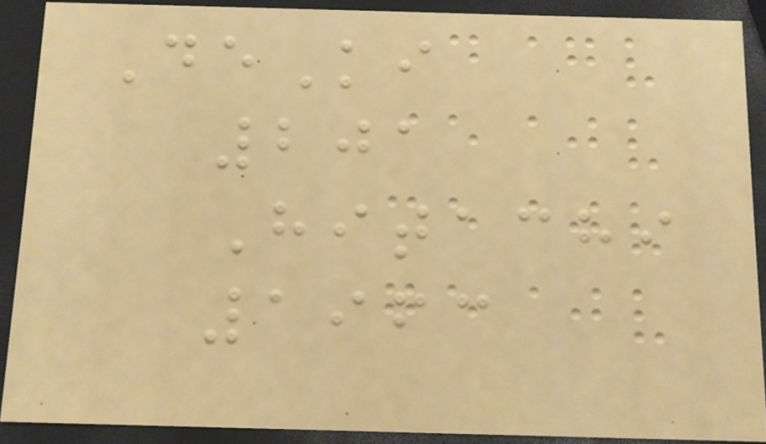DeKi
201
Hitachi
1963
